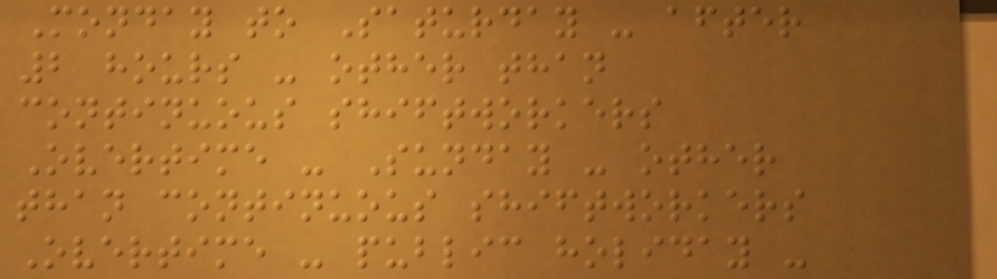Monday to Saturday - after
2 hours - other than
continuous shiftworkers
Overtime - Sunday - other
than continuous shiftworkers
Overtime - public holiday -
